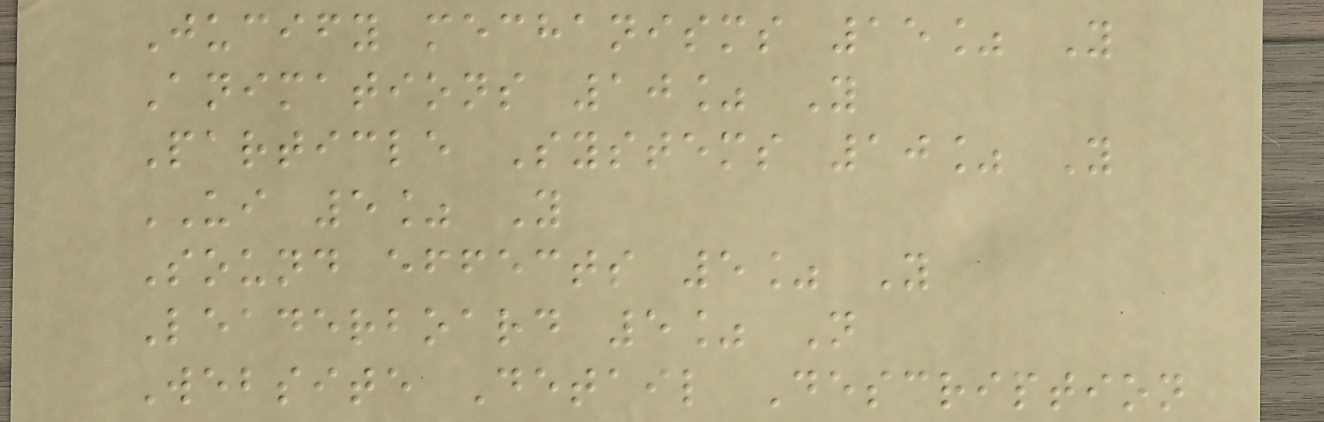Jucify mechanisms 15% Y
Animations 10% Y
Particle Systems 10% Y
UI 5% Y
Sound effects 5% Y
Leaderboard 5% N
Website Detail Description
